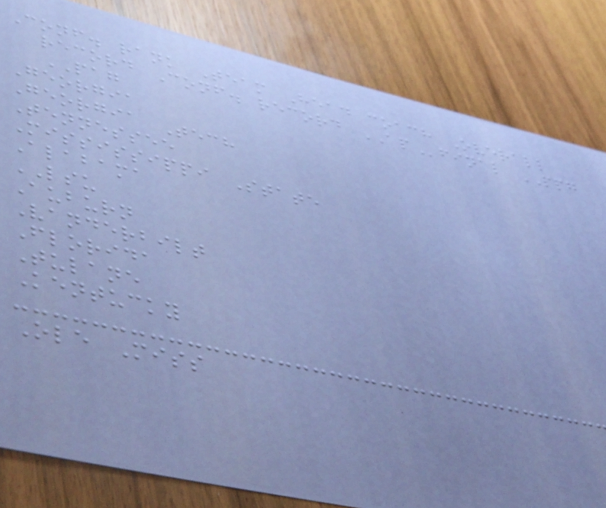Conf. rank Team Head coach Overall
record Conf. record APfinal PPG
PAG
Georgia
Georgia Tech
Tennessee
Mississippi State
Alabama
LSU
Auburn
Vanderbilt
Florida
Tulane
Kentucky
Ole Miss
